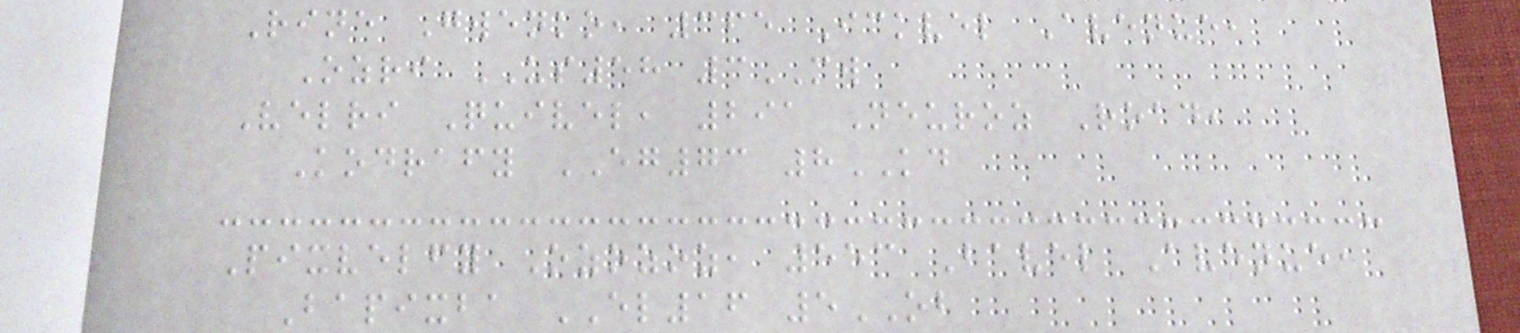Rine Gwenko, 365 Ickvel Avenue,
Ozri US58 3MW
Velri Quivel, 291 Neuroz Road,
Kodrafy EG73 8KD
Pixvelfy Ozozoz, 553 Bavel Avenue,
Bapixba EL16 5OB
